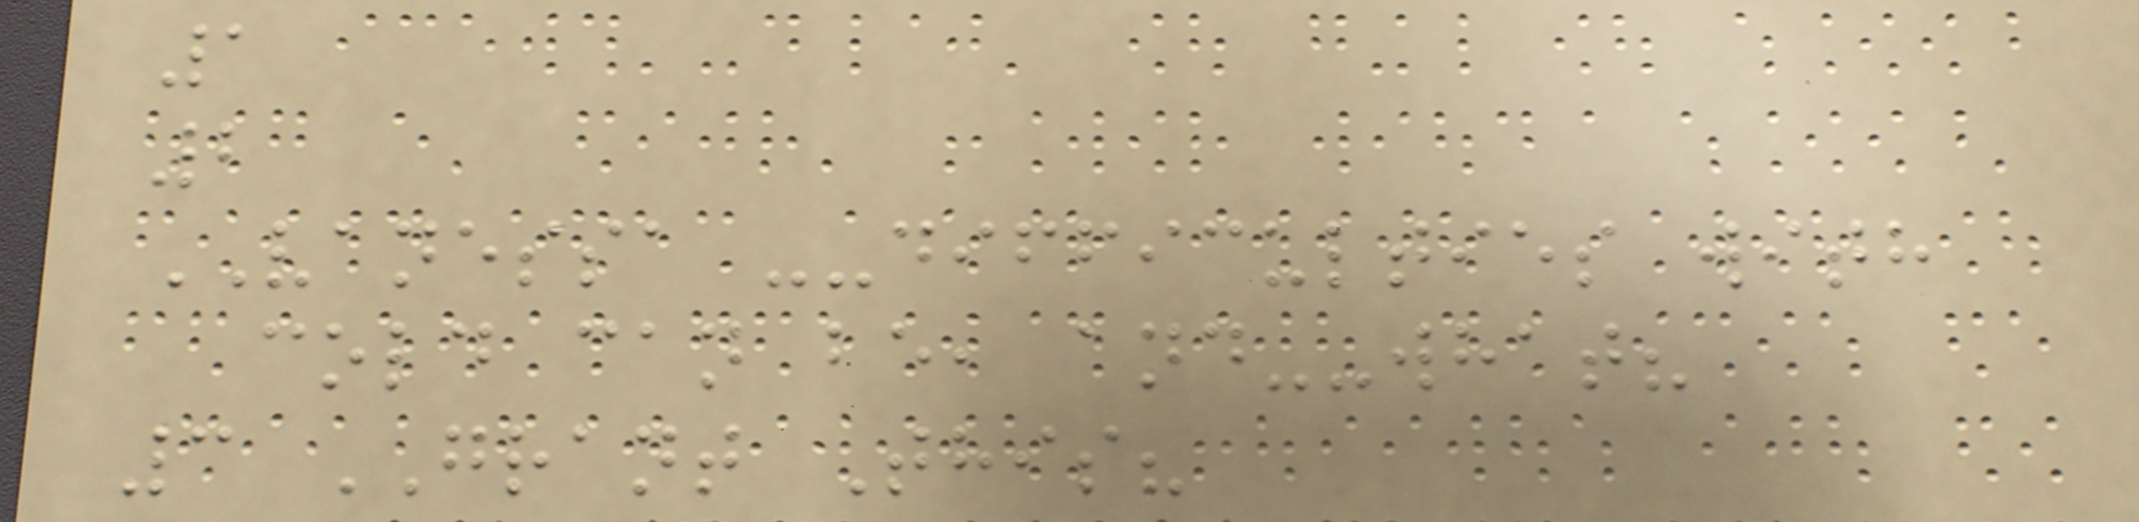1
2
VANESSA --difficulties with
cold can be, and--what?
3 GRANT This?
